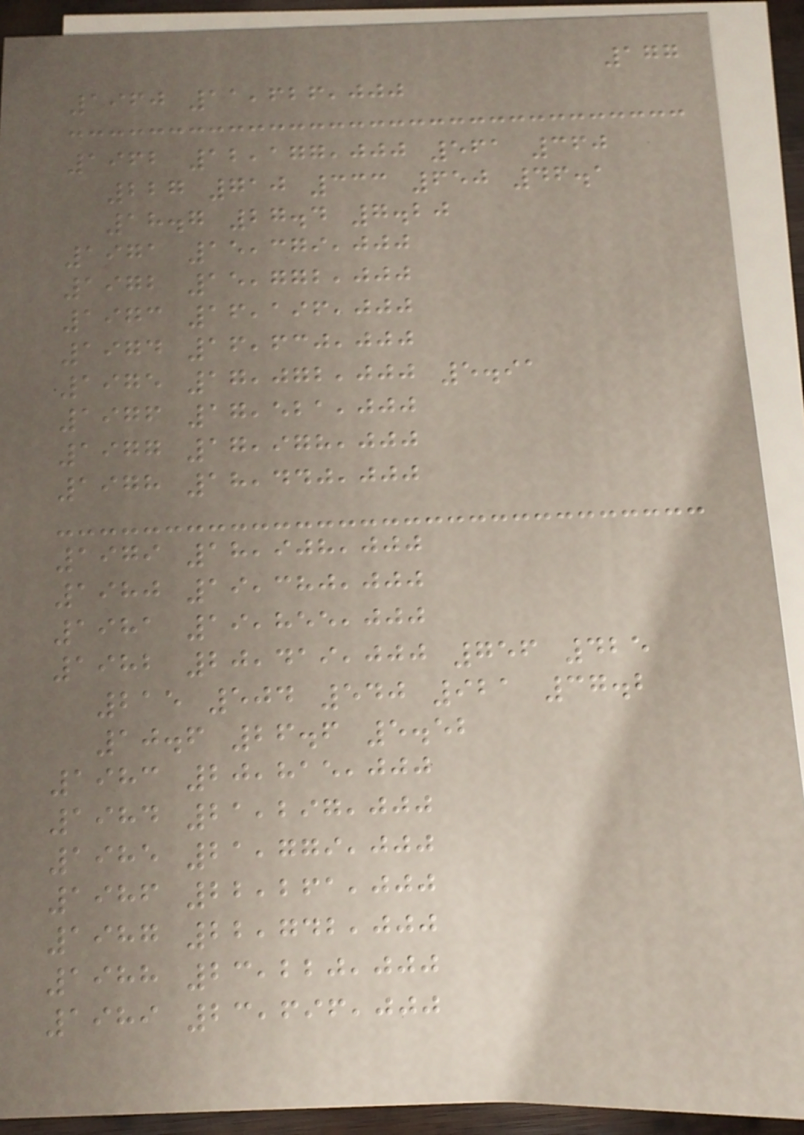177
1960 11,626,000
1962 12,177,000 561 360
227 710 333 650 46.1
18.7 27.4 7.20
1971 15,379,000
1972 15,772,000
1973 16,196,000
1974 16,630,000
1975 17,072,000 5.91
1976 17,521,000
1977 17,978,000
1978 18,440,000
1979 18,908,000
1980 19,380,000
1981 19,855,000
1982 20,419,000 756 425
215 504 540 921 37.2
10.6 26.6 5.52
1983 20,815,000
1984 21,297,000
1985 21,779,000
1986 22,261,000
1987 22,742,000
1988 23,220,000
1989 23,696,000
